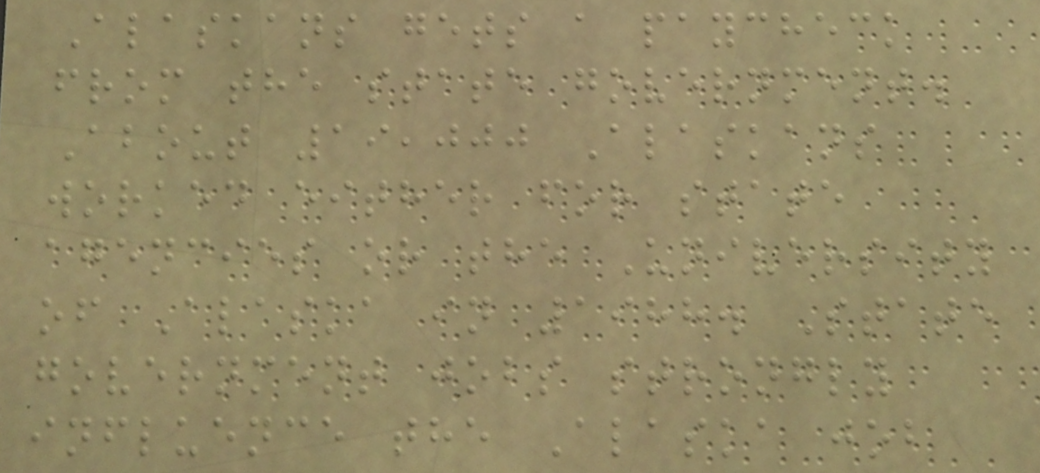Alaskans gets a paycheck
from the state government.
About 19,000 Alaskans
worked either for state
agencies or the University
of Alaska in 1988. State
government jobs strongly
influence the Alaska job
